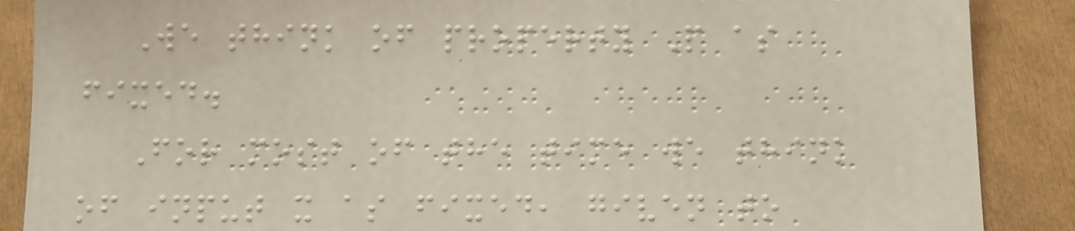We think of property P as
fixed.
For most of the time we think
of input x as fixed, given to
